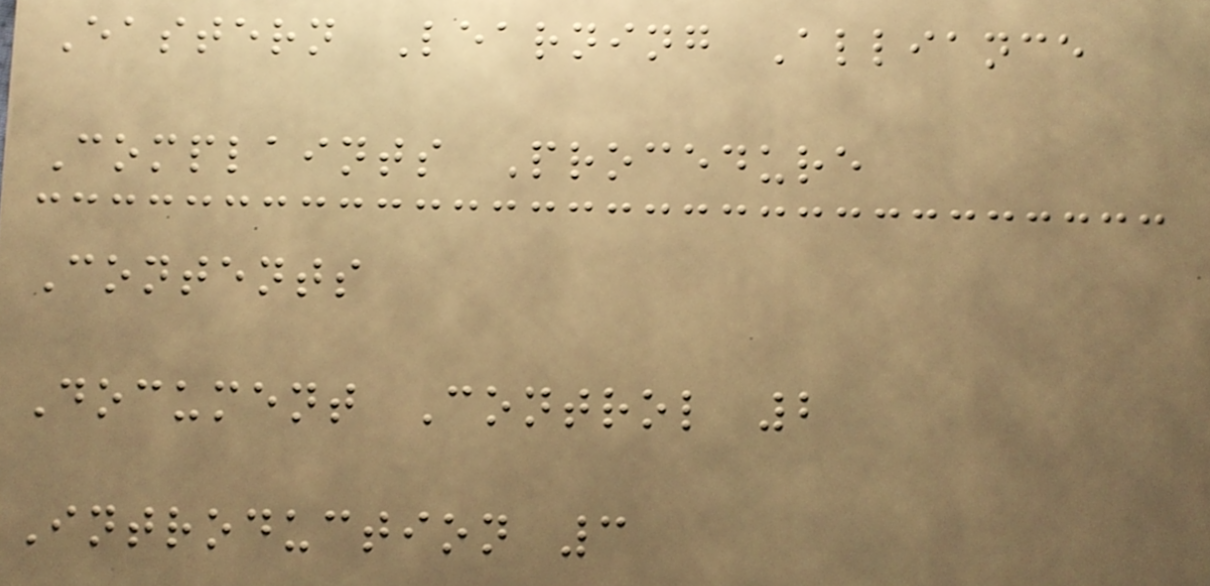Eastern Learning Alliance
Complaints Procedure
Contents
Document Control 2
Introduction 3
